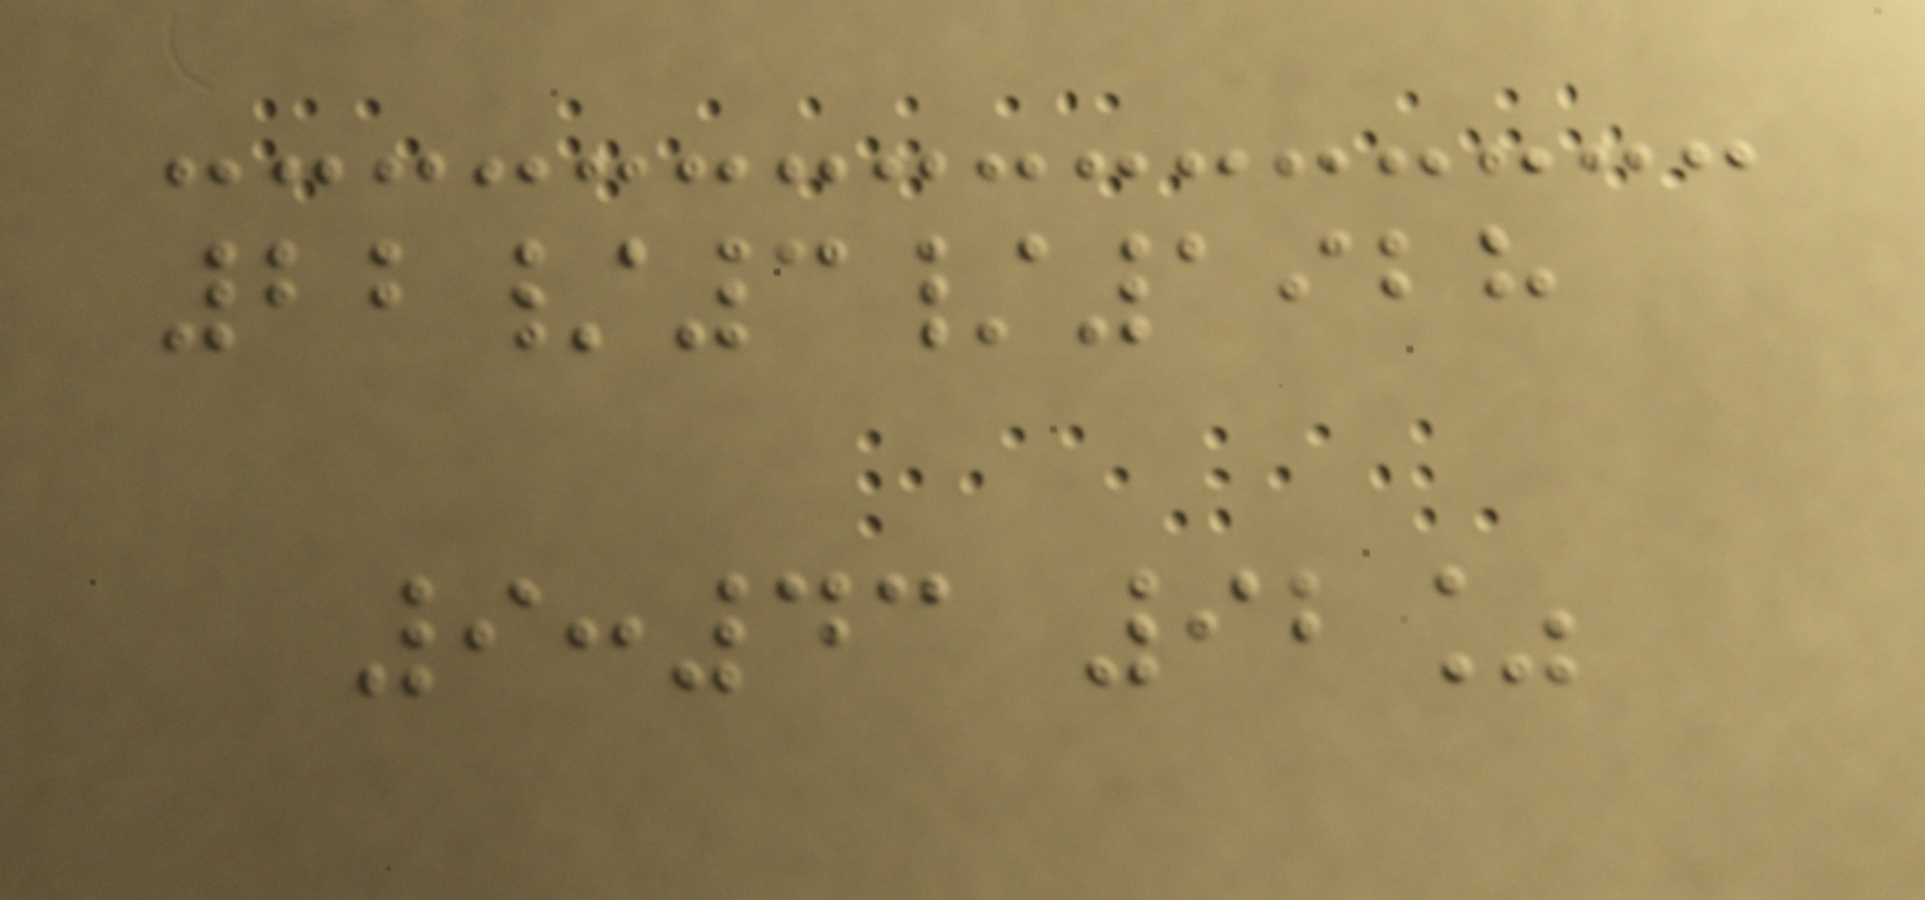22/3/1928
9:43 92%
